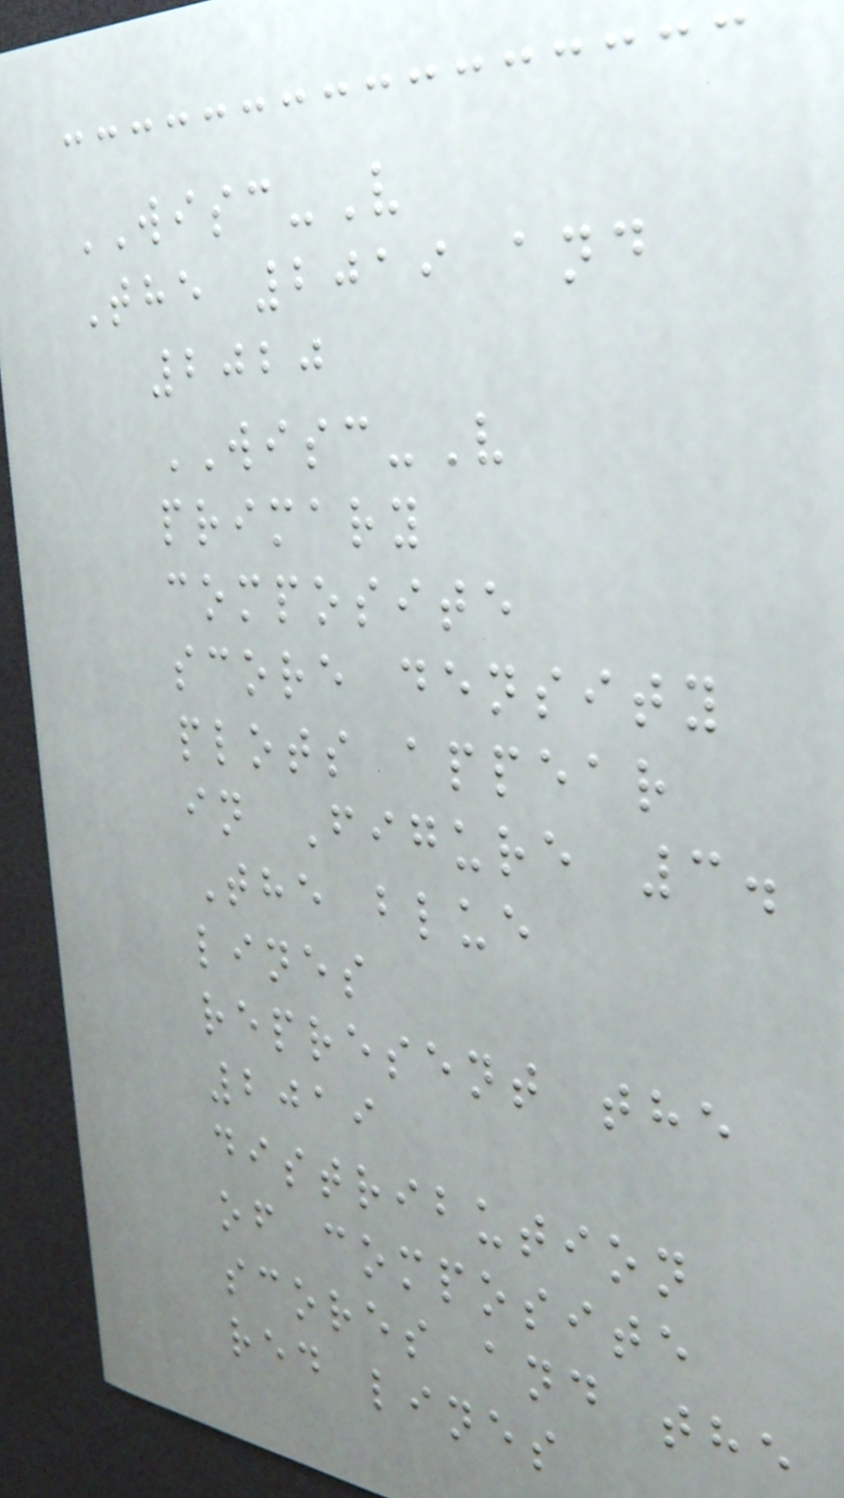WISC-V
The 2019 and
2020
WISC-V
primary
composite
score density
plots appear
in Figure 3.
The blue
lines
represent the
2019
distribution
of composite
scores and the
red lines
